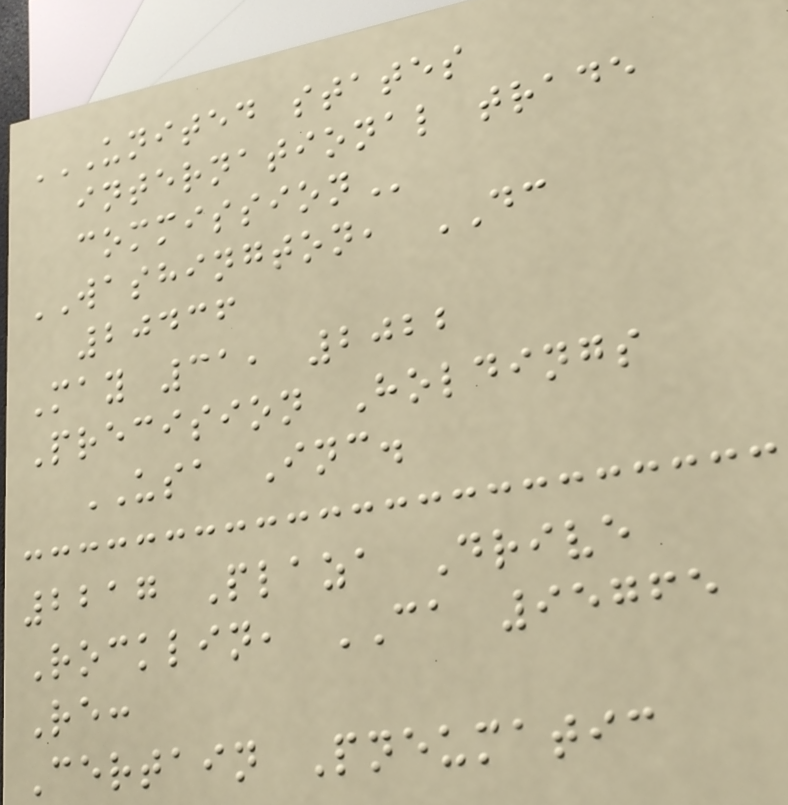UNITED STATES
INTERNATIONAL TRADE
COMMISSION
WASHINGTON, DC
20436
May 31, 2022
Precision Holdings
USA Inc.
2217 Plaza Drive
Rocklin, CA 95765
Re:
Certain Pneumatic
